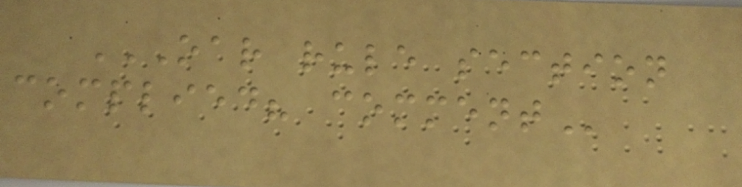OAR RULE SECTION
COMPLIED? COMMENT
